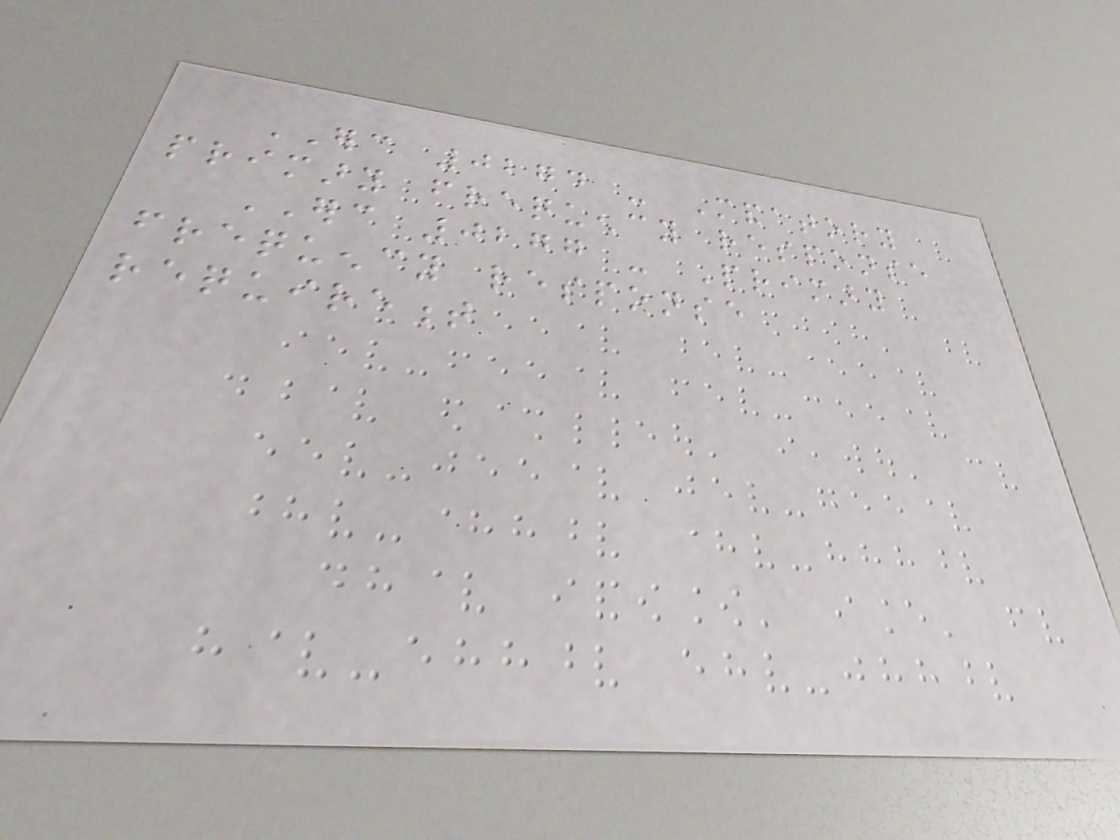ERC 0274 - Mandatory
primary frequency response
ERC 0277 - Primary
frequency response
requirement
